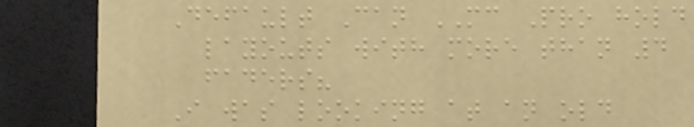Default Can MC Pro hold
layouts with more than 4
faders?
I was looking at an old
